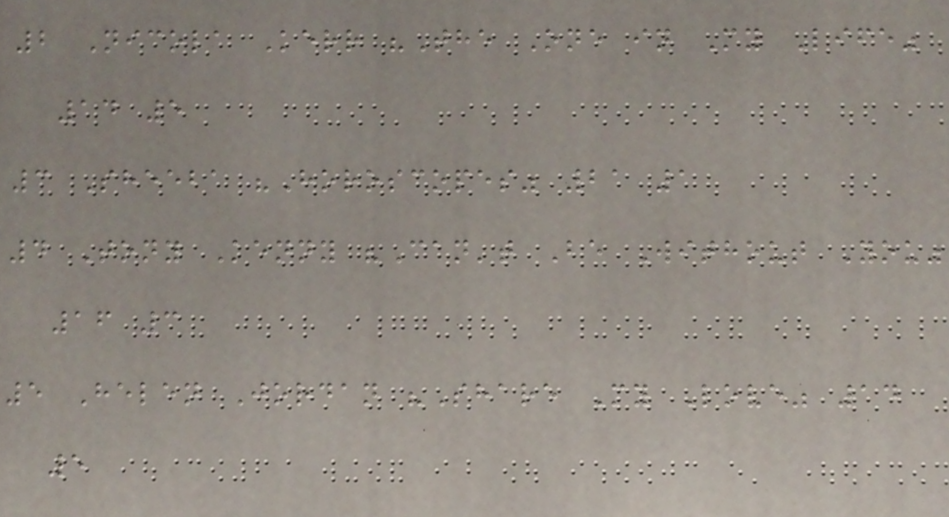2 Nicola Kerr "The One in My Life"
14 5
3 Sheeba "Horoscopes" 21 1
4 Tony Kenny "Can't Be Without You"
16 3
5 Helen Jordan "Share My Love" 14
5
